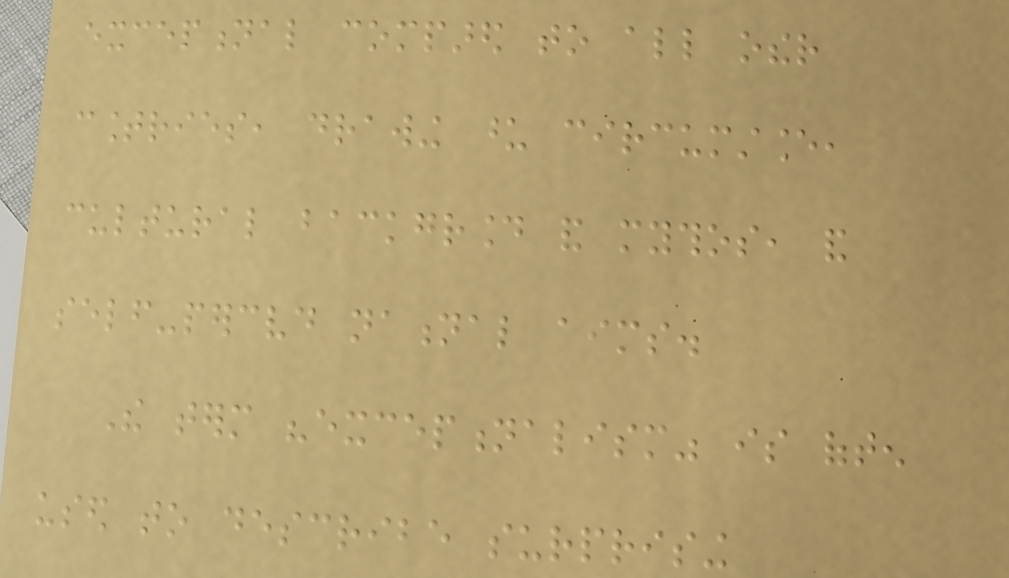exceptional compared to all other
countries, drawing upon circumstance,
cultural background and mythos, and
self-perceived national aims.
The term "exceptionalism" is often
used to describe surprising
